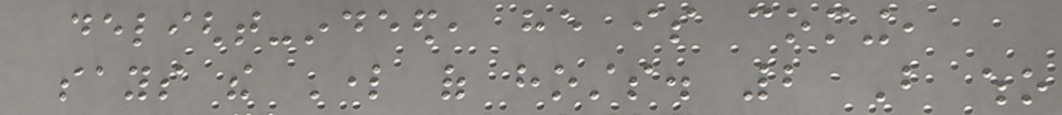delight-indeed, he is coming,
says the Lord of hosts. 2 But who
